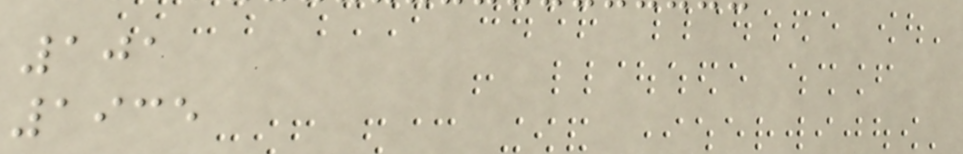101
1935
